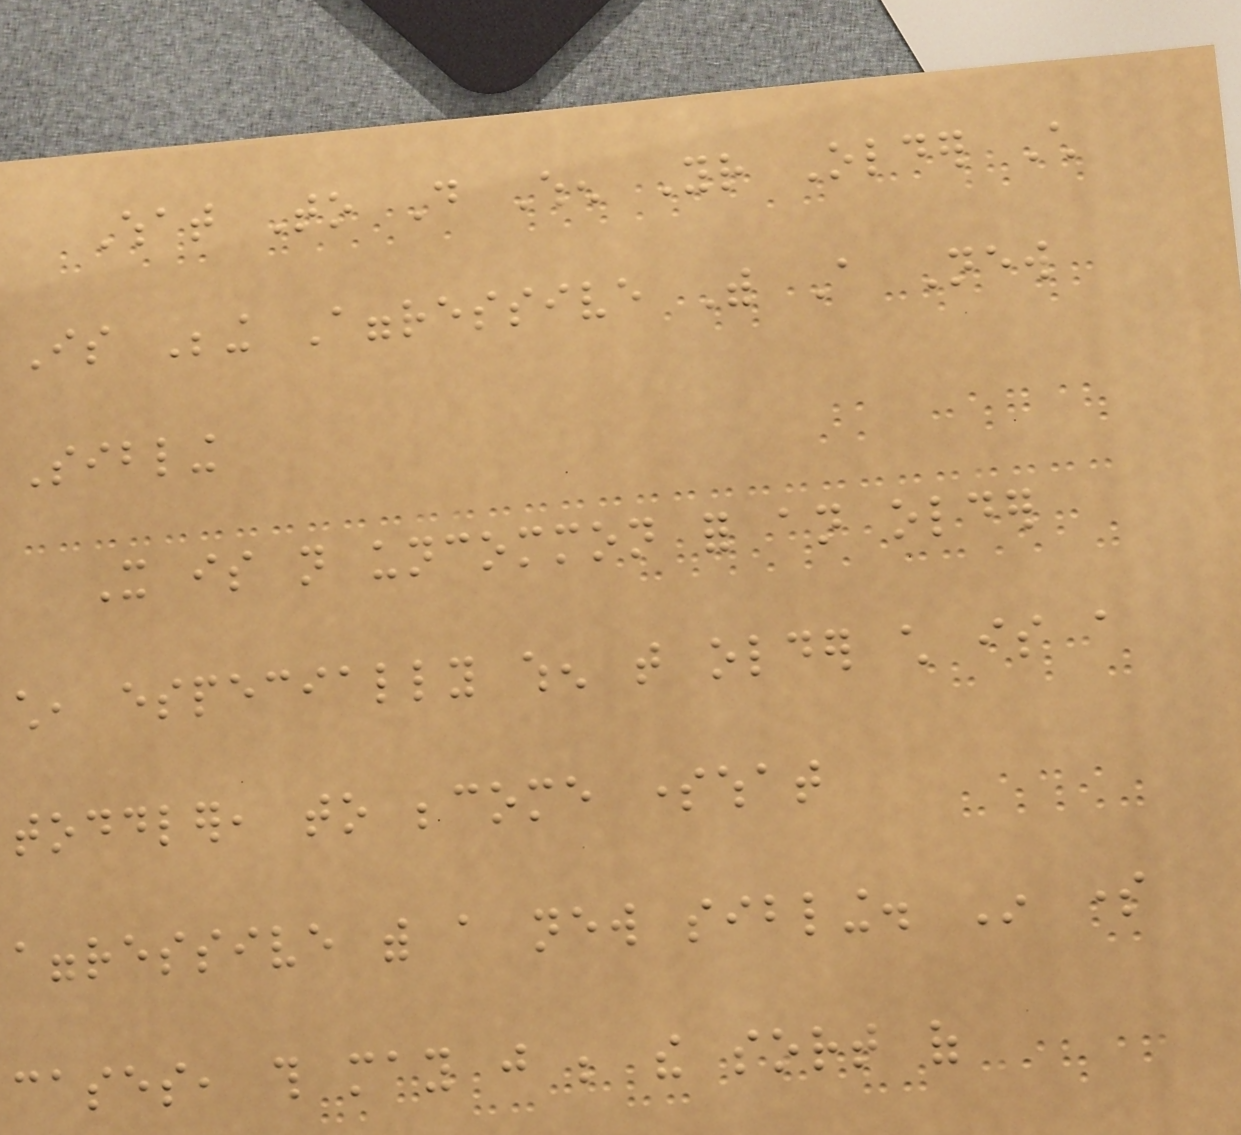What To Do When Your Older Child
Is Being Aggressive With A New
Sibling
It is not uncommon for an older
child, especially when that older child is a
toddler, to become somewhat
aggressive with a new sibling. In some
cases, this may just be the sort of
